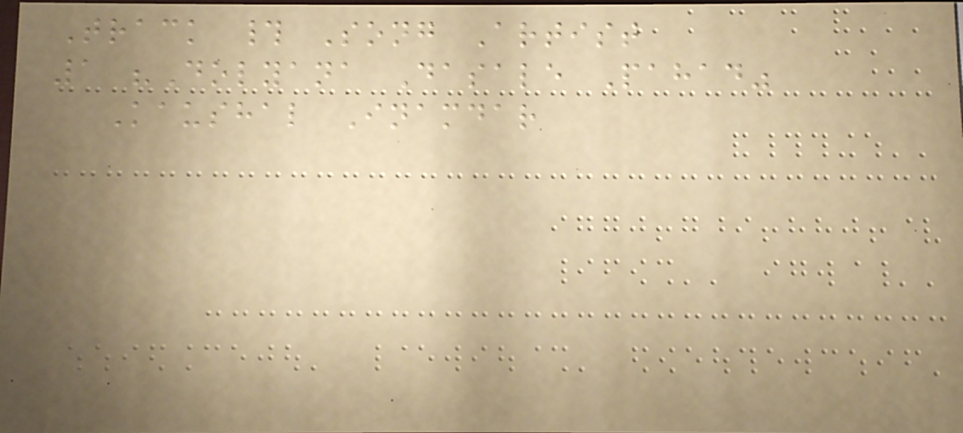Track # Song Artist
1 "Dolyana Dasale Pahad"
Kaushal Inamdar
